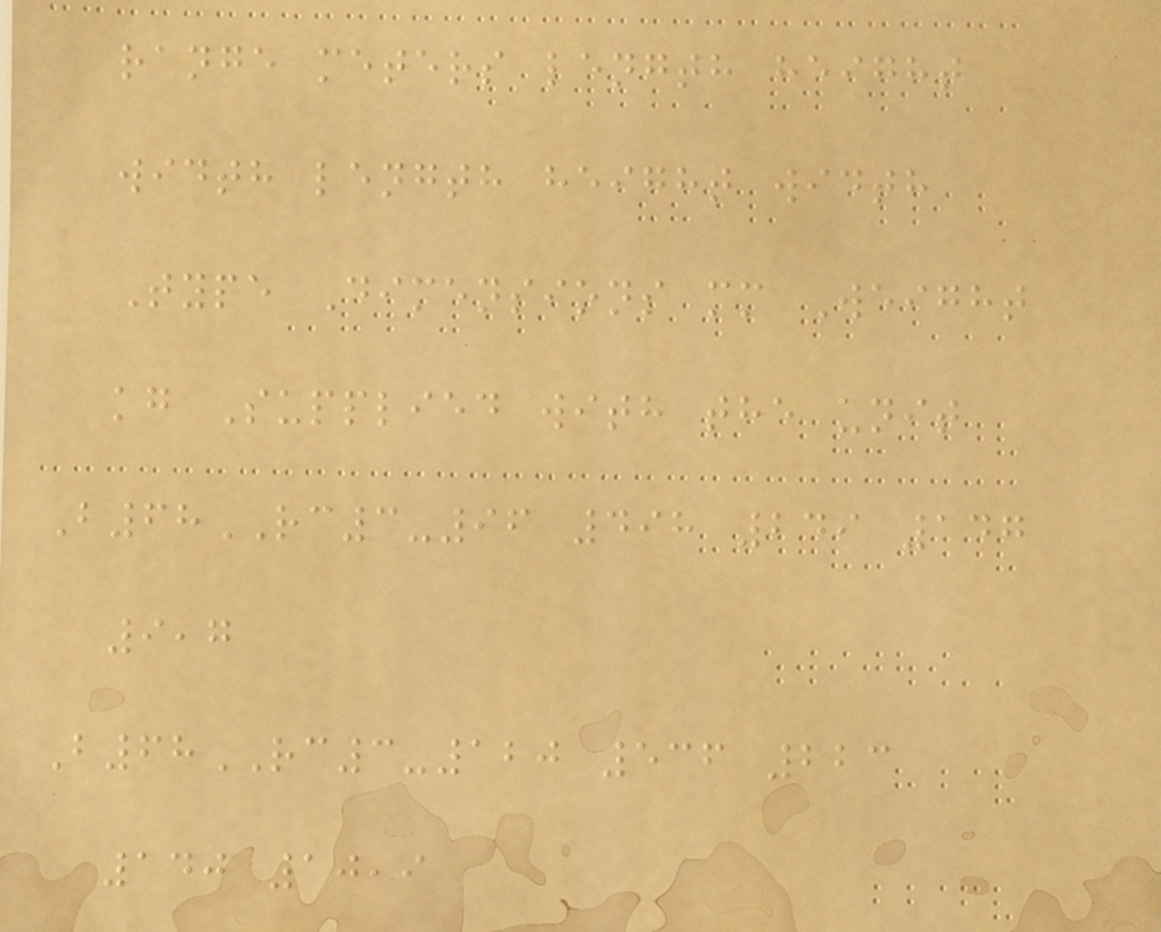range meters length height
width length height width
Type Dimensions mm Weight
kg Supplied with the unit
B68RC3-96 498 249 147
9,7
B68RC3-120 536 223
140 10,9
